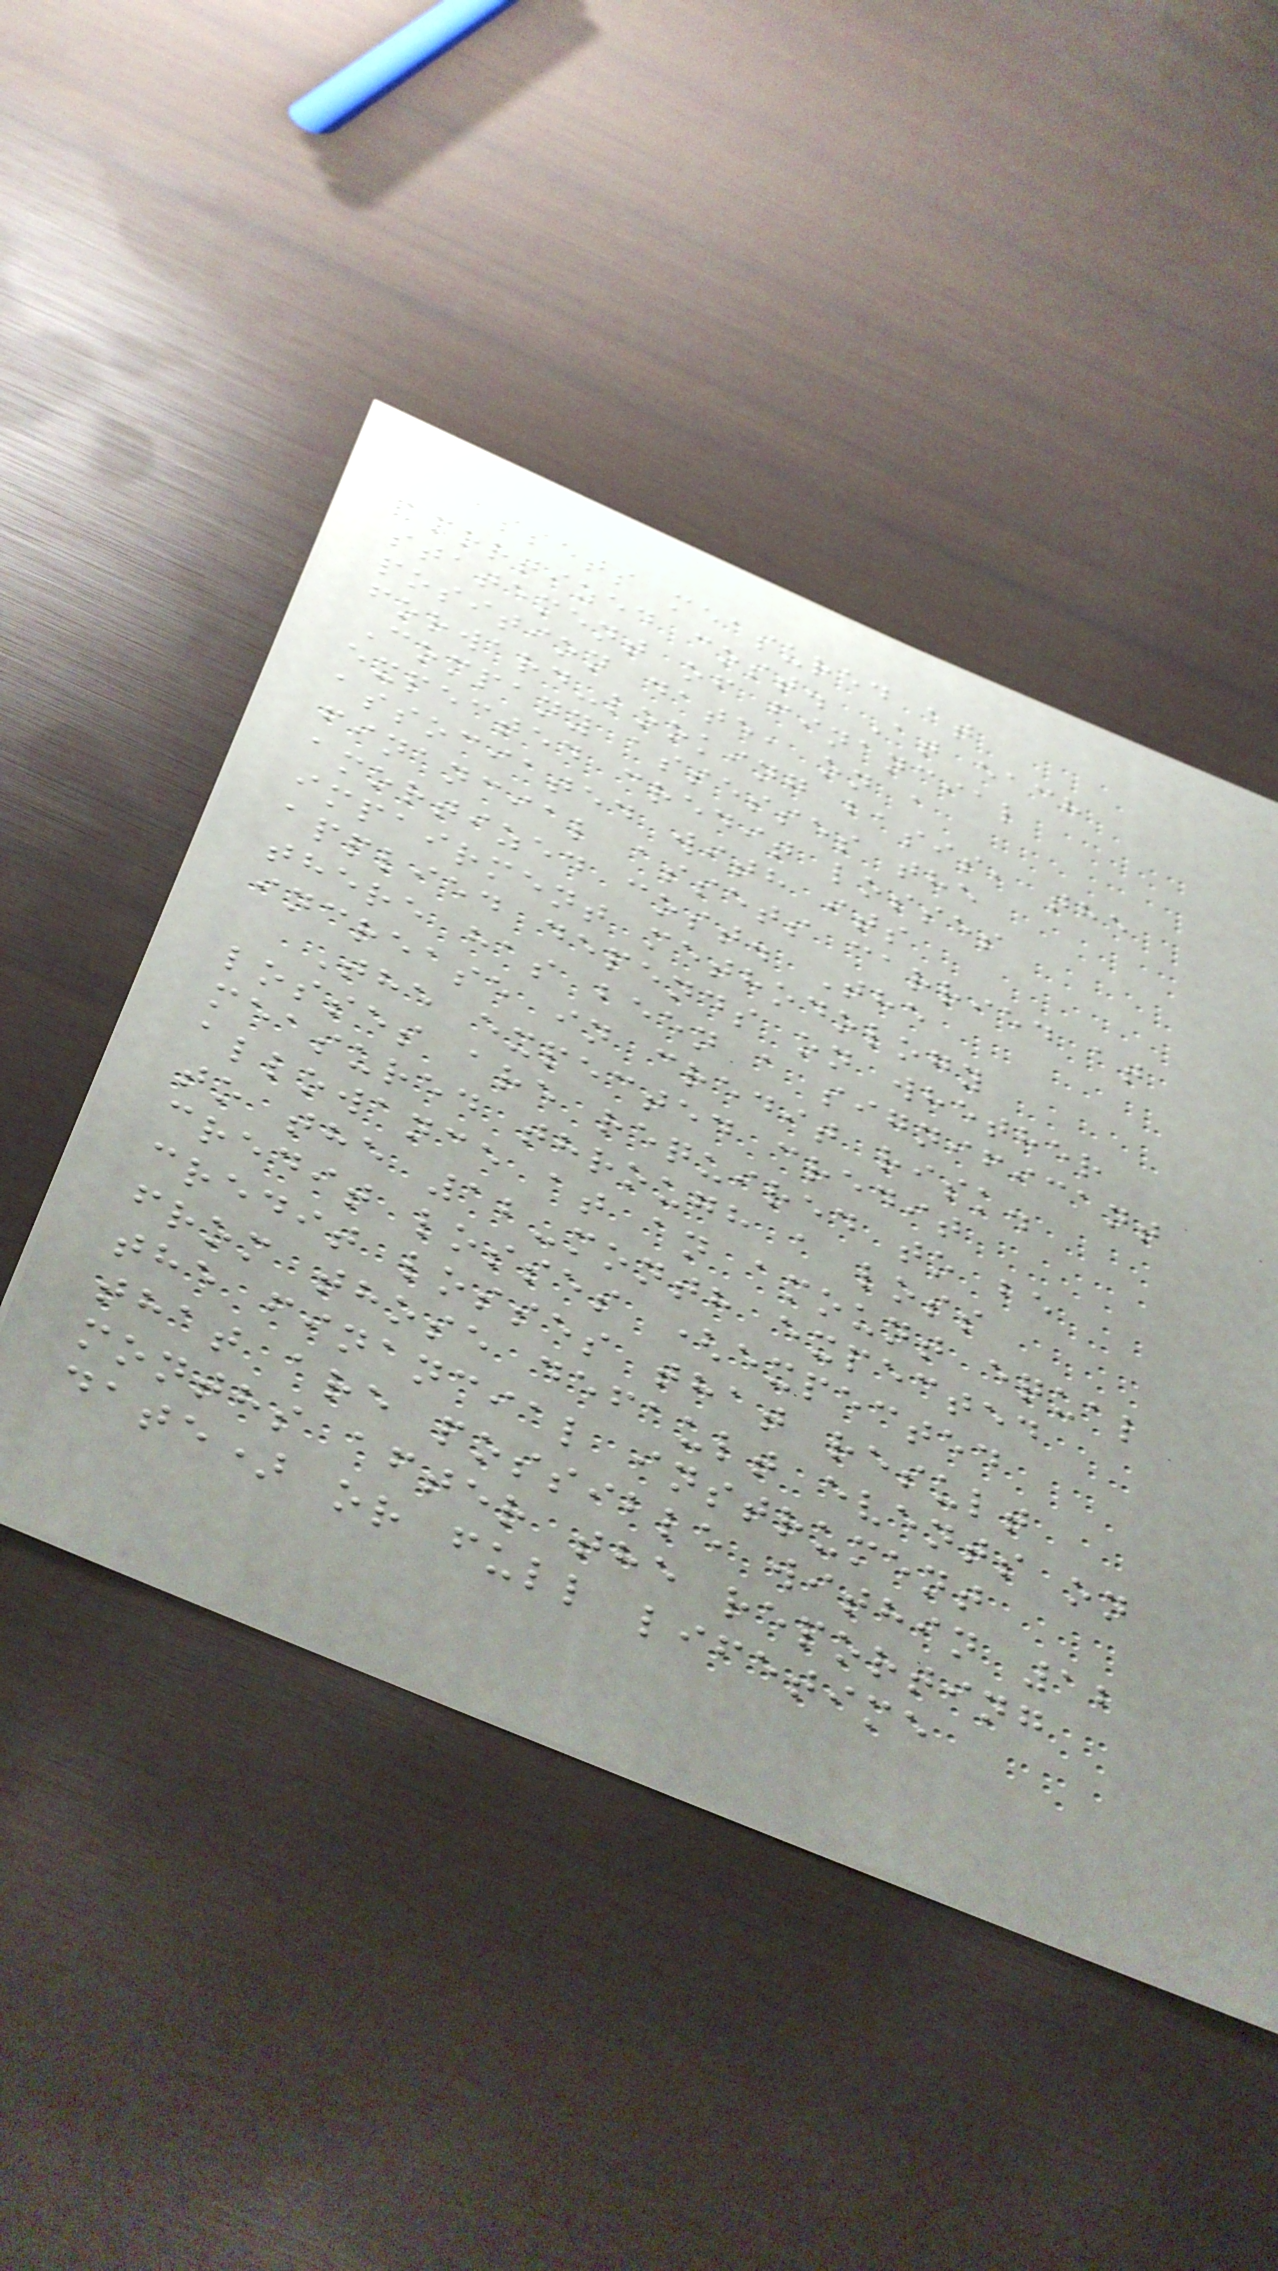assets measured at
amortized cost. At each
statement of financial
position date, on a
forward-looking basis, the
Company assesses the
expected credit losses
associated with its
financial assets carried at
amortized cost. The
impairment methodology
applied depends on whether
there has been a significant
increase in credit risk.
The expected credit
losses are required to be
measured through a loss
allowance at an amount equal
to the 12-month expected
credit losses (expected
credit losses that result
from those default events on
the financial instrument
that are possible within 12
months after the reporting
date) or full lifetime
